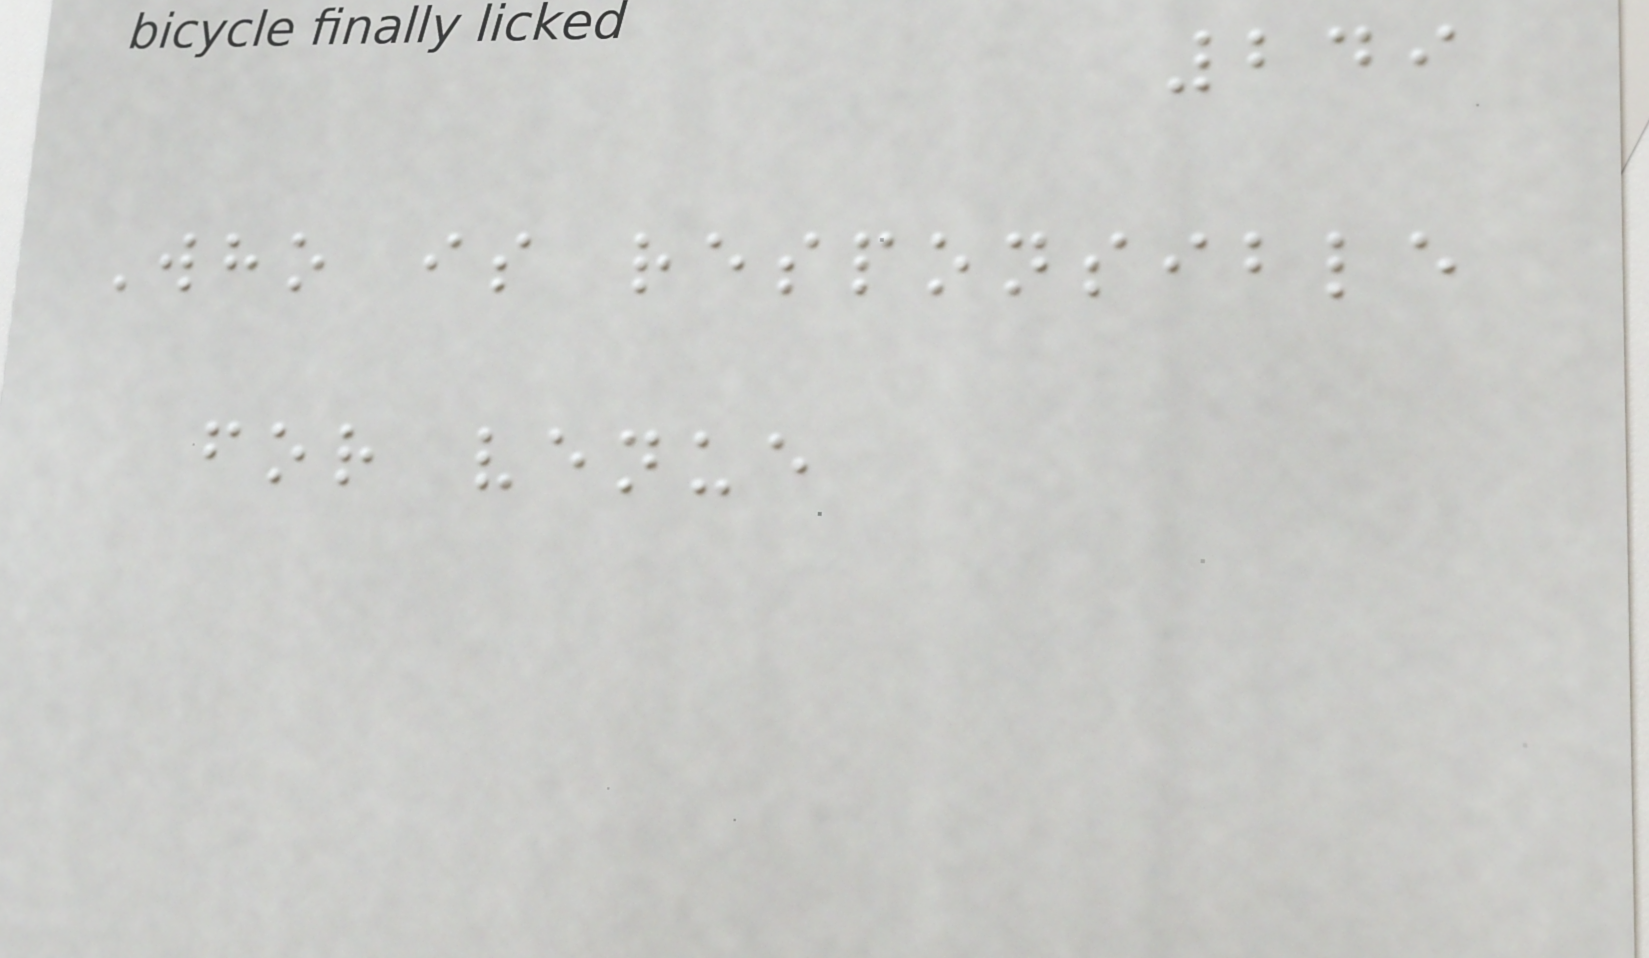249
Who is responsible
for venue
